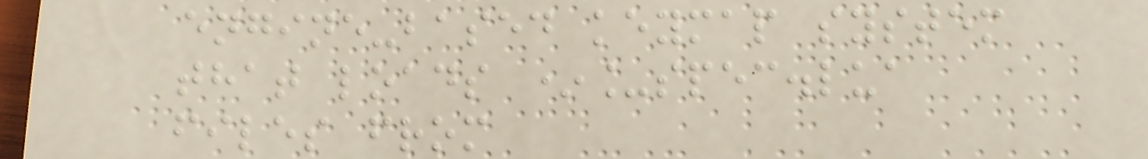engine-based keymap system
that loads *_spec.lua
files from
